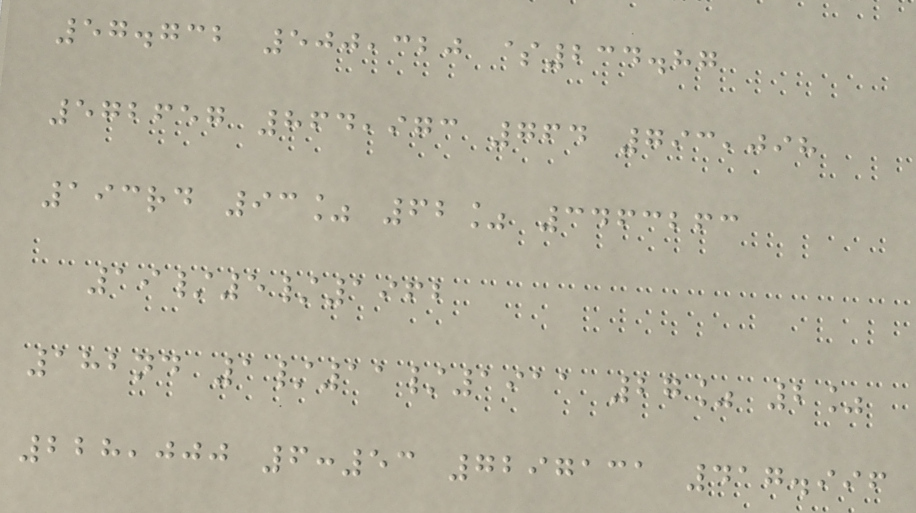57.732 500,320 $234.87
572657 864,973 764 793,098
193rd 93% 62% 3463263
19/5/1962
182nd 1/11/1911 27% 2%
228,000 6:53 7297131 417.996
